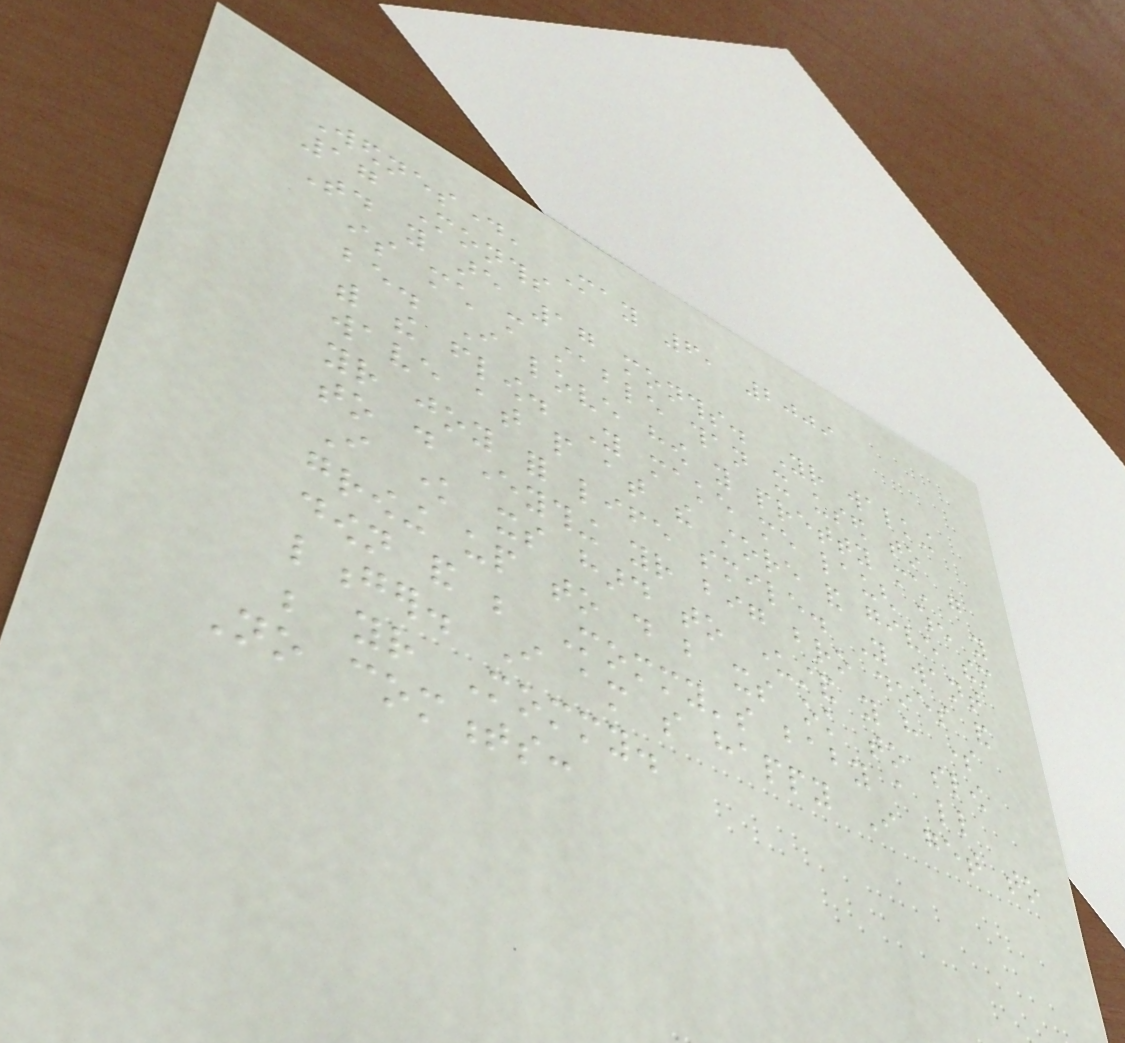Wednesday, May 6, 2009
17 Months
Today you are 17 months. Your walking
is much more stable than it used to
be. I love how you pretty much go
with the flow. You make me laugh when you
wave at people at the store and give them
your joy for life smile. You want
to do everything your big bro does and
I know its hard to understand you have some
growing up to do but its ok to slow
down and be Mommy's baby a little
longer. I am so happy I get to
be your Mommy.
No comments:
